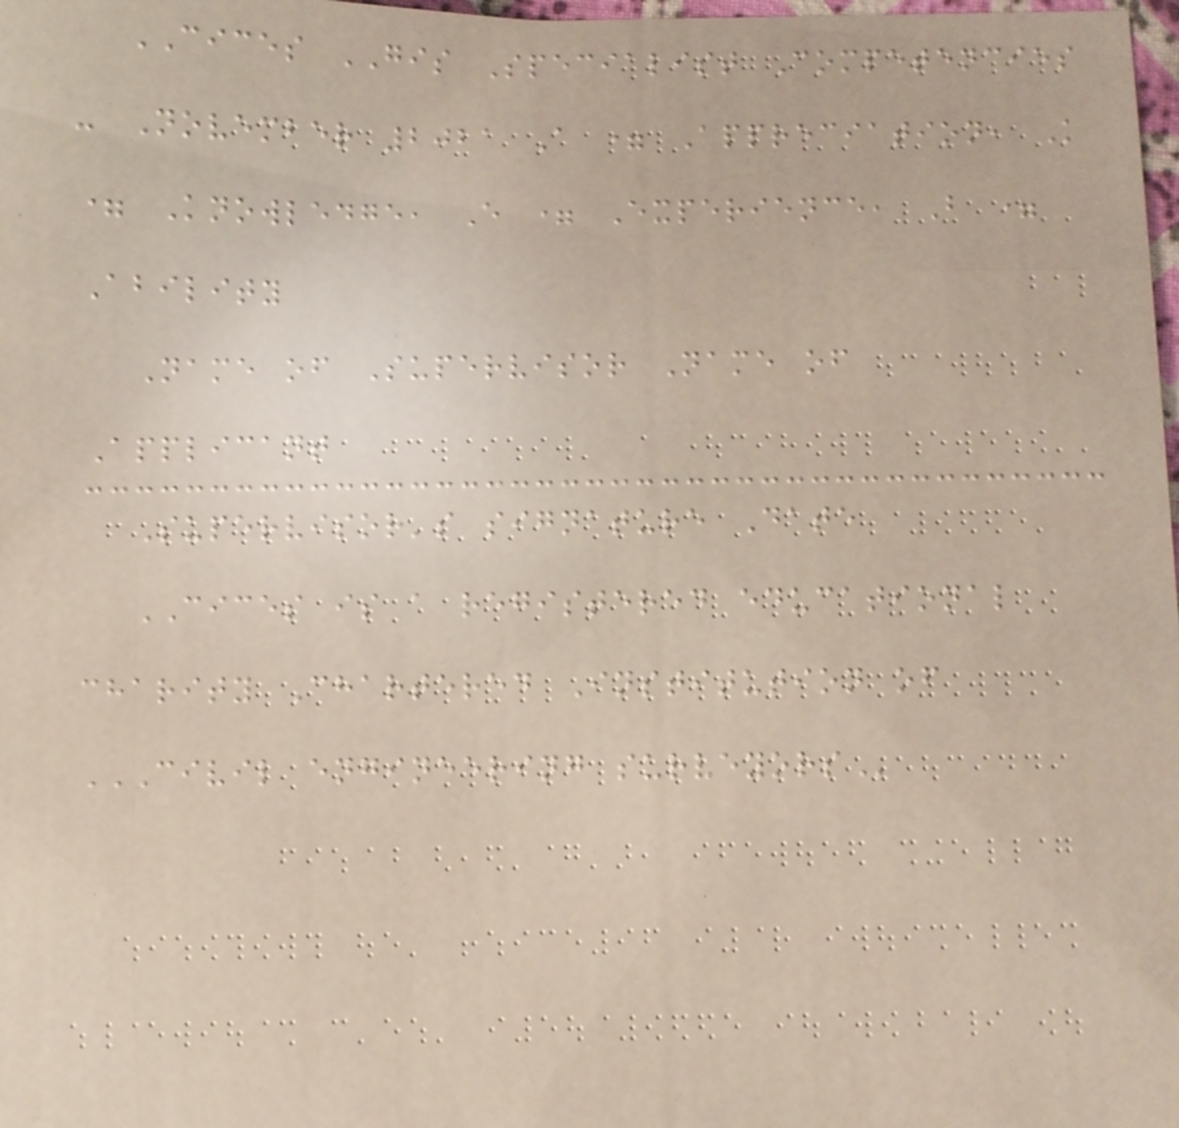CICES GIS Specialist Competencies
- November 2021 A = Appreciation, K
= Knowledge, E = Experience, B =
Ability
Name of Supervisor Name of
Applicant
Supervisor's signature Date
CICES is a registered educational
charity Chartered Institution of
CIVIL ENGINEERING SURVEYORS
